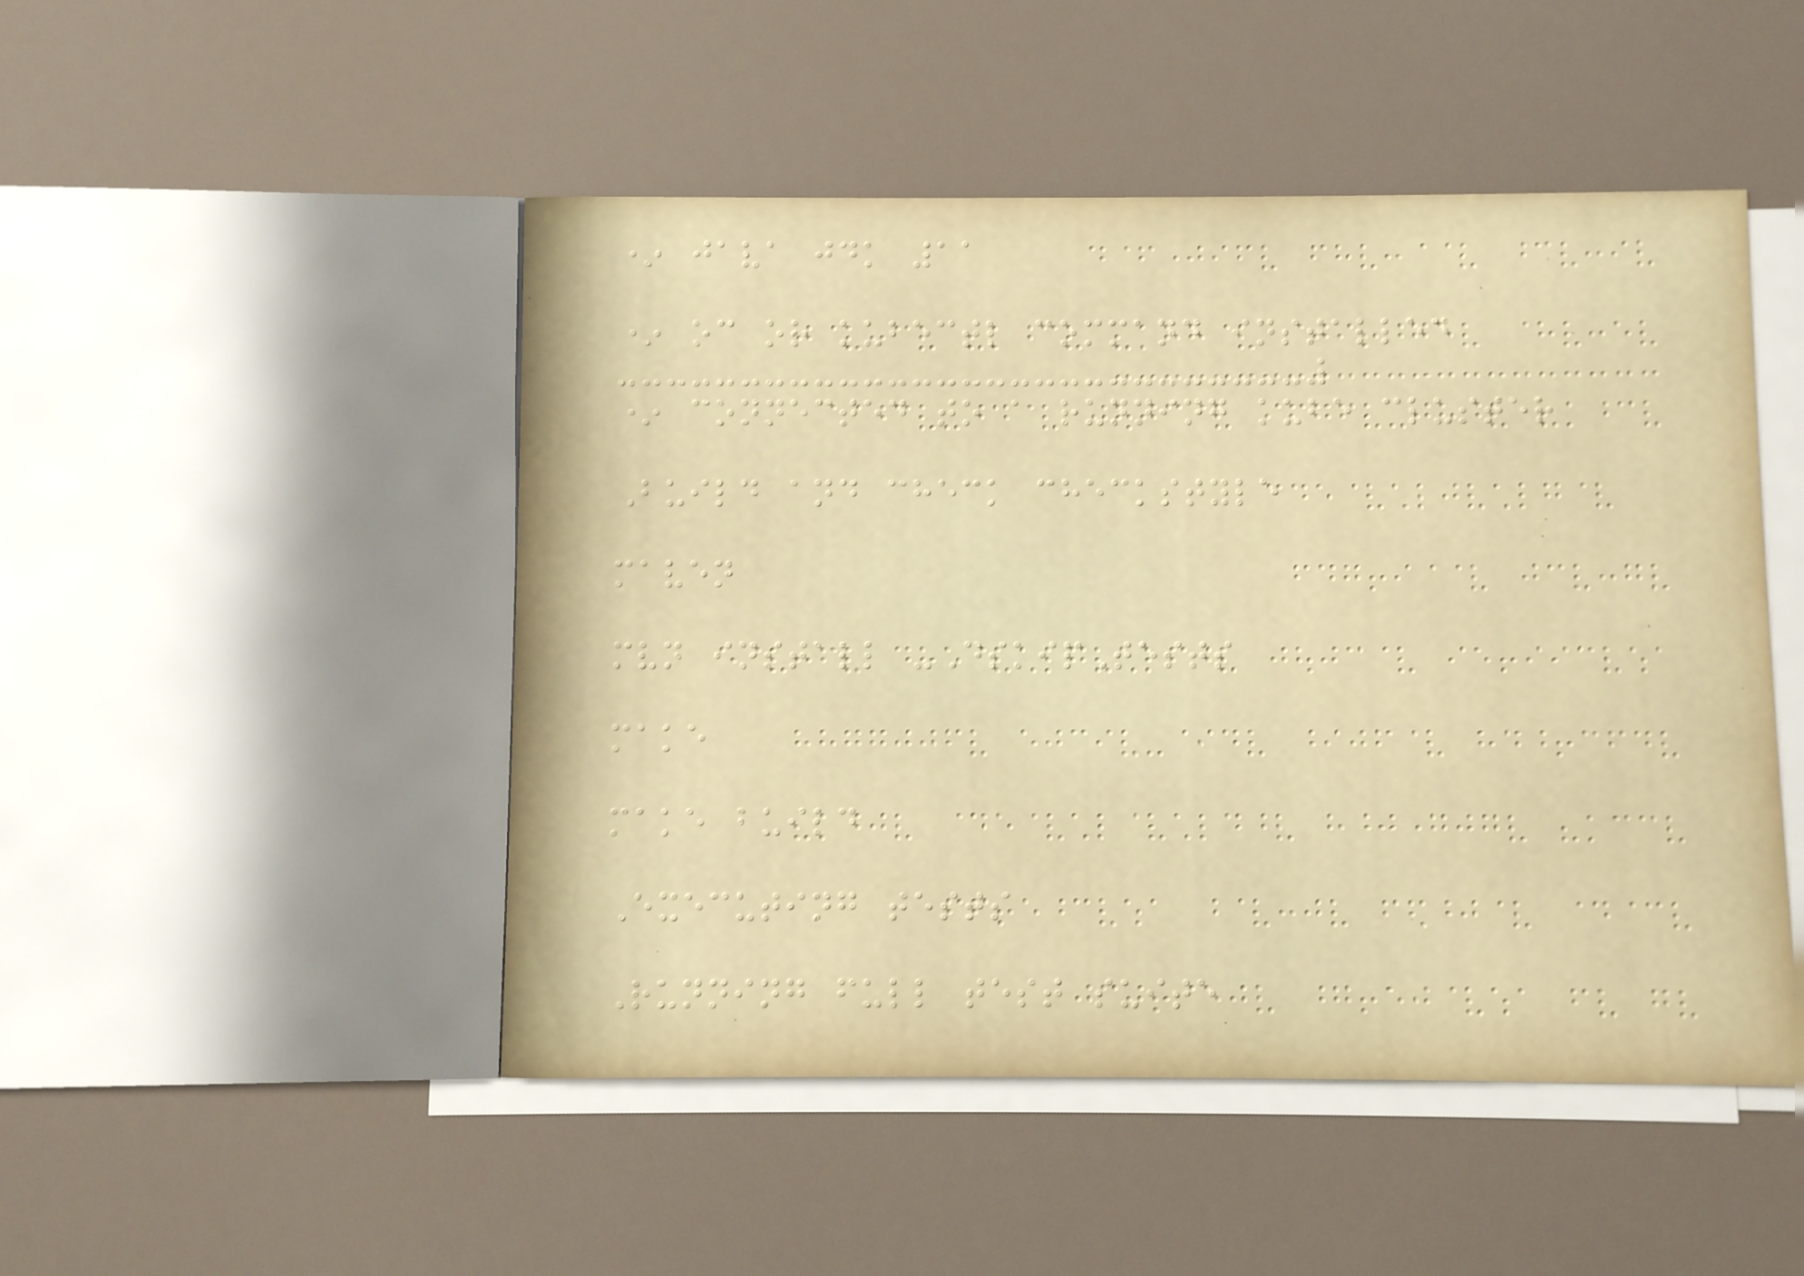* java jdk 11
* oc or kubectl command installed
* connected to a running kube cluster
Build and check checkstyle
maven
mvn install -DskipTests
make
make build
Executing tests
Running full test suite
